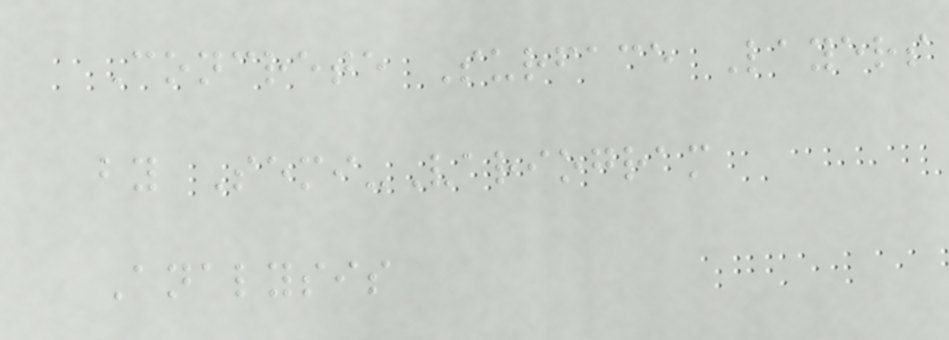Concrete Surface Layers
by Semi-Variogram
Analysis
